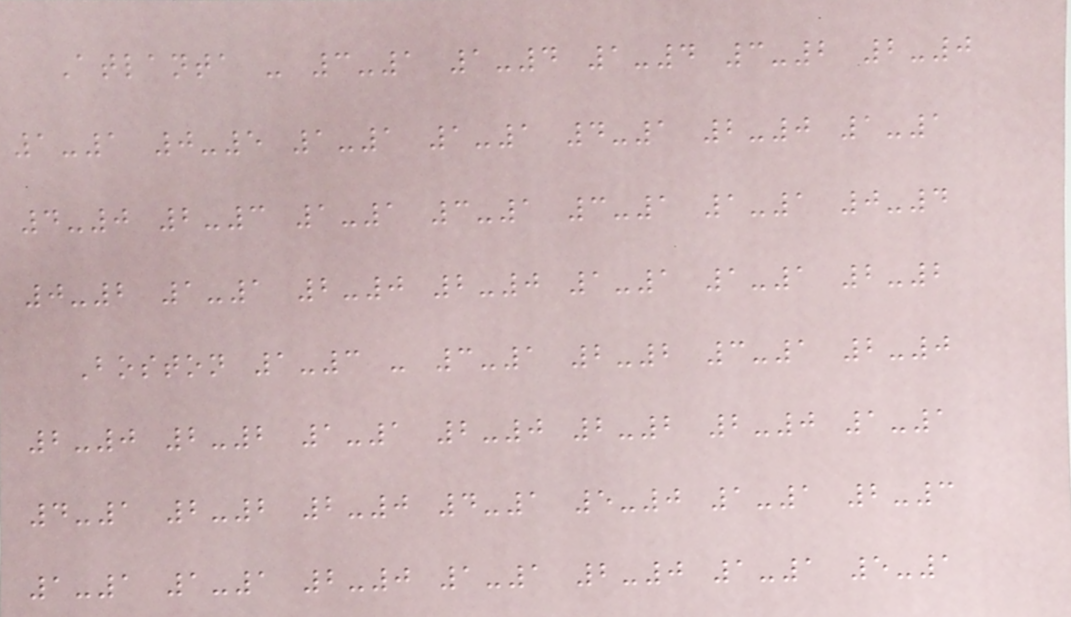Atlanta - 3-1 1-4 1-4 3-2 2-0
1-1 0-5 1-1 1-1 4-1 2-0 1-1
4-0 2-3 1-1 3-1 3-1 1-1 0-4
0-2 1-1 2-0 2-0 1-1 1-1 2-2
Boston 1-3 - 3-1 2-2 3-1 2-0
2-0 2-2 1-1 2-0 2-2 2-0 1-1
4-1 2-2 2-0 4-1 5-0 1-1 2-3
1-1 1-1 2-0 1-1 2-0 1-1 5-1
